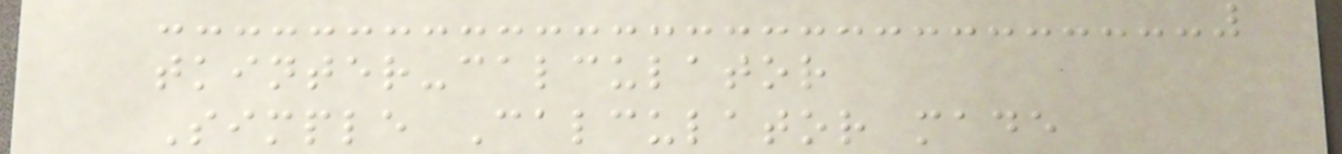tkinter-calculator
Simple Calculator made
